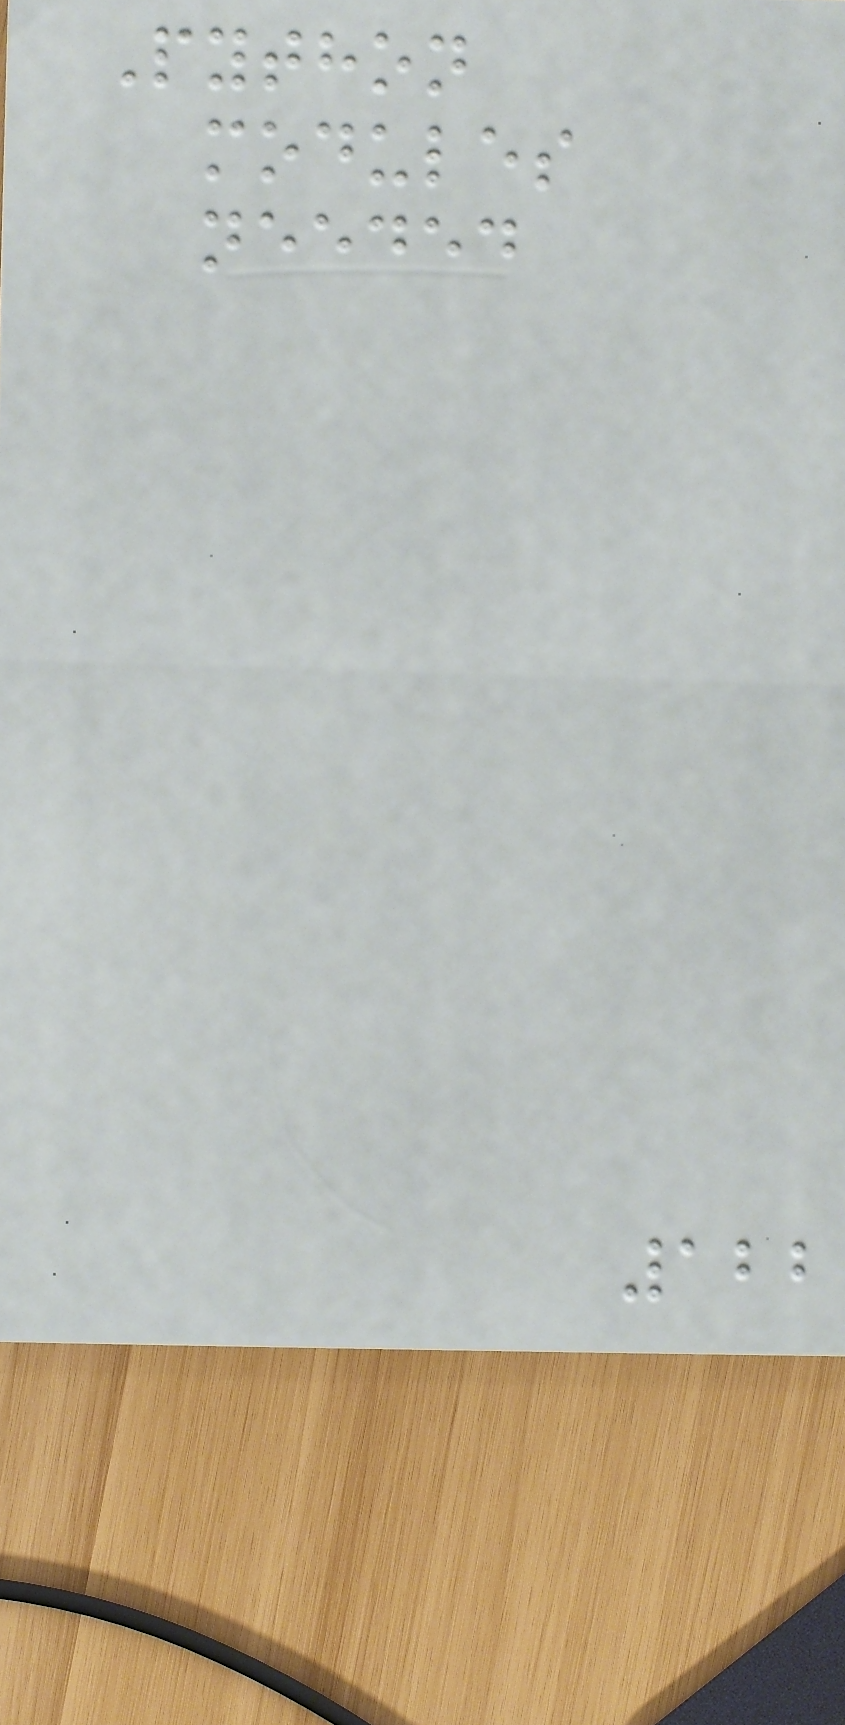Python
modules
needed
122
